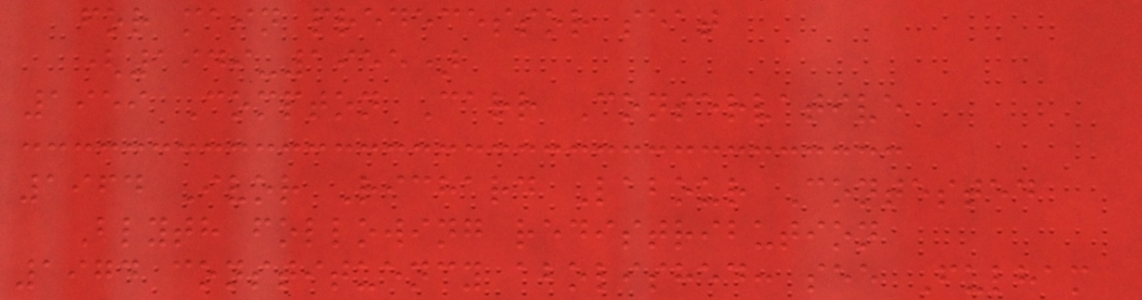for main predecessor seat
(1949-1955)
1959 Compton Carr Conservative
1964 Ivor Richard Labour Contested
Blyth following redistribution
1974 constituency abolished: see Fulham
